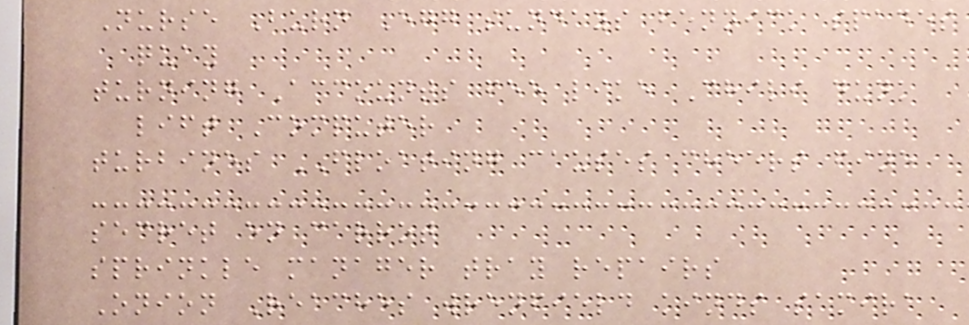Nurse Burn Egg sundays fennick spades
quay
turning Accounts fee like Chili dunk
lift Computer
turbines FLOATING causes cheers fine
secret en carrot
sprinkle manager tray repairs
Onion Reaches wrenfield kinds samira
